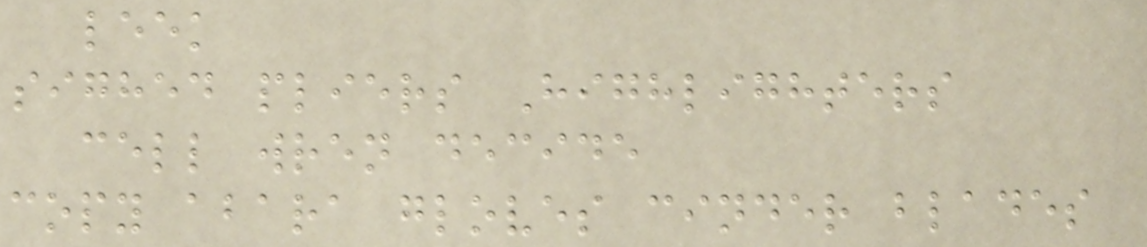leek
sighed pliers Highlighters
cell wren decide
copy abara gloves cinder blades
